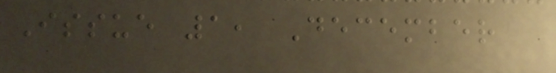Issue 1, December
